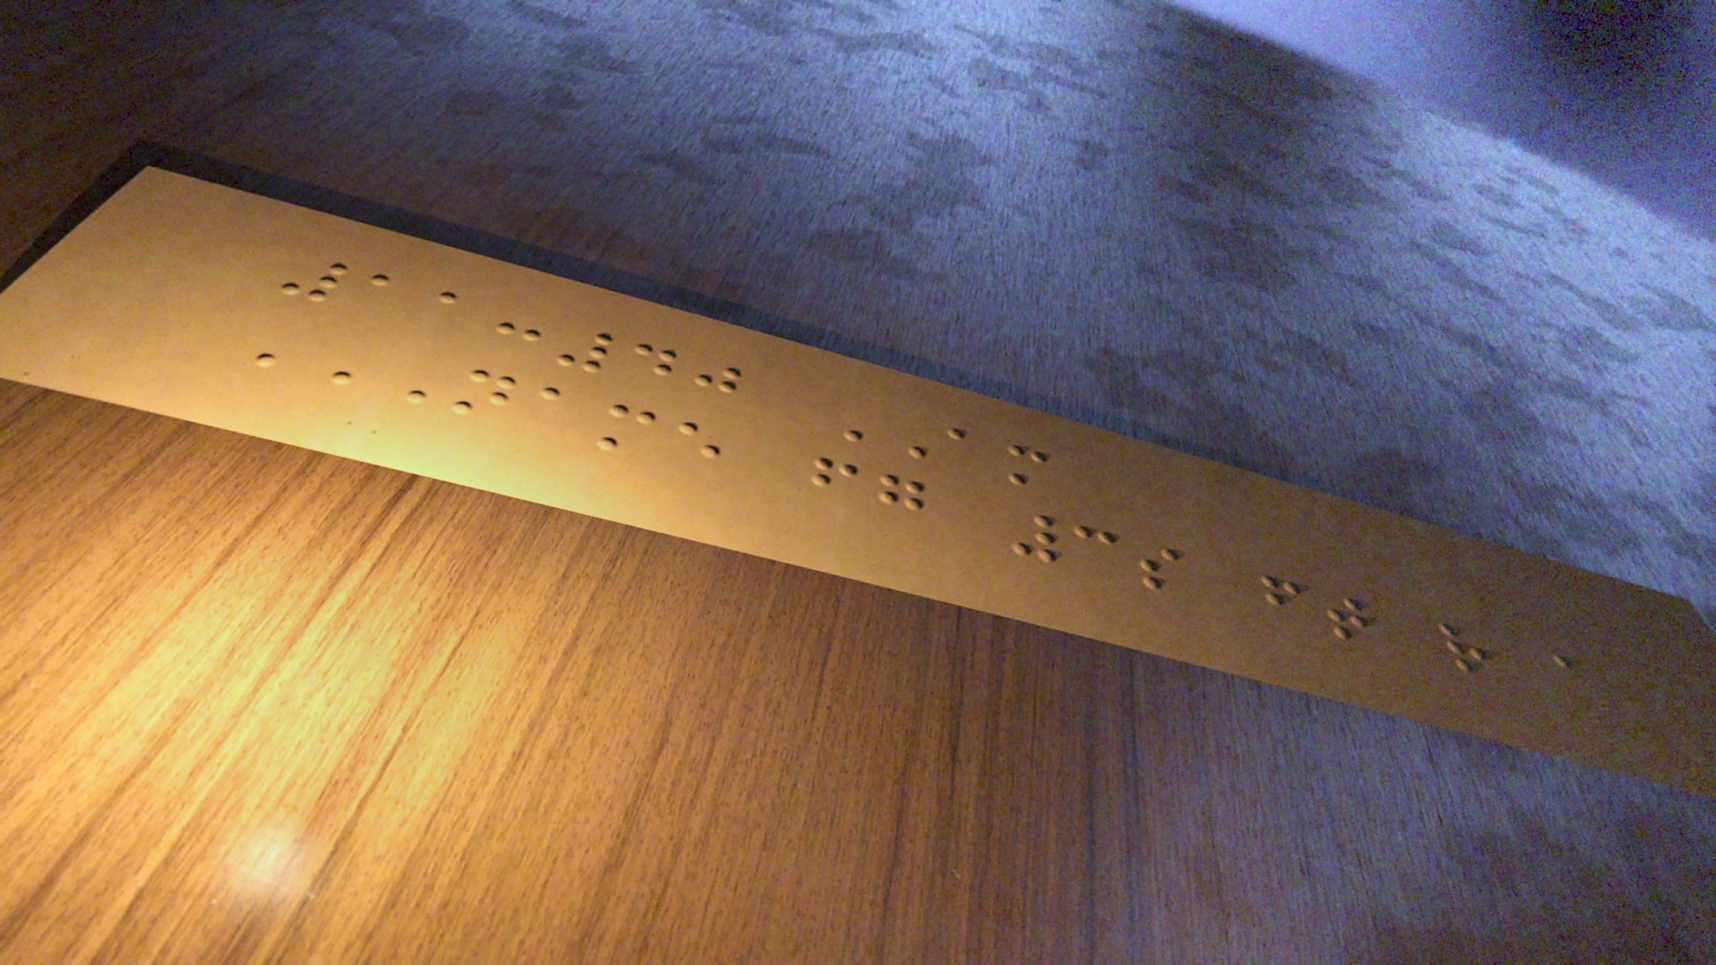11:40 AM
NAME FG 3S FT R A
